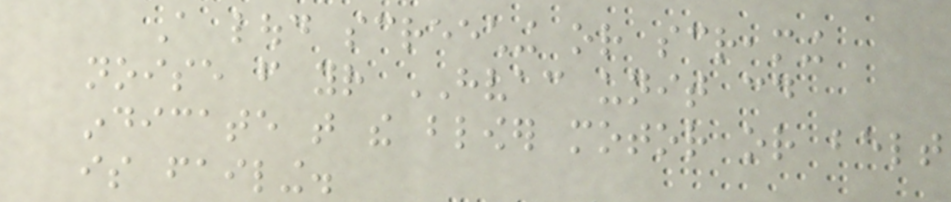A loud screeching or screaming
noise from your HVAC unit could
indicate that the blower motor or belt
is failing.
